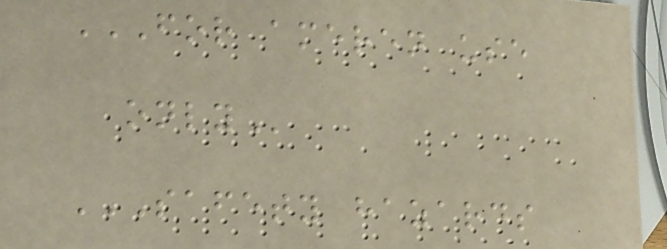FOR AMEREN USE
ONLY
SAFETY HAZARDS
